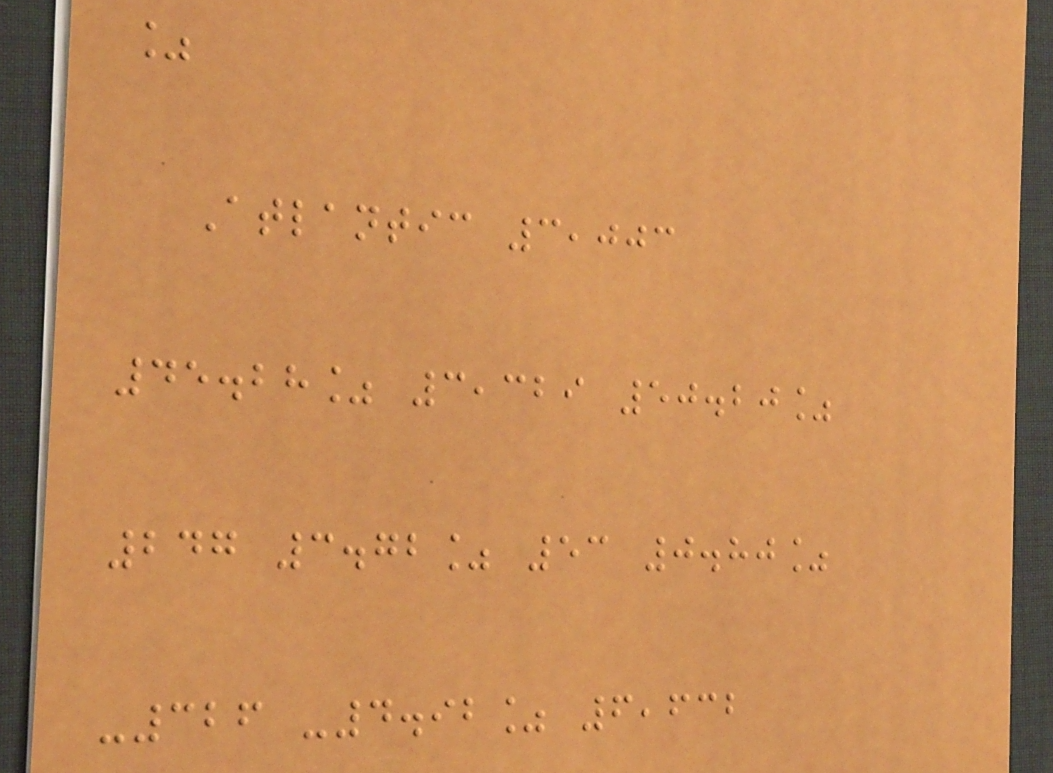%
Atlantic 3,003
45.28% 3,329 50.20%
247 3.72% 53 0.80%
-326 -4.92% 6,632
